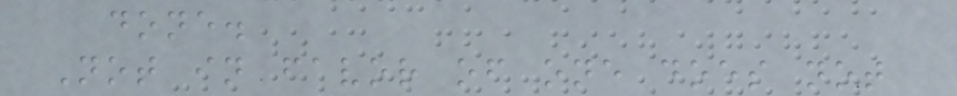done.
Not in favor of one does not
